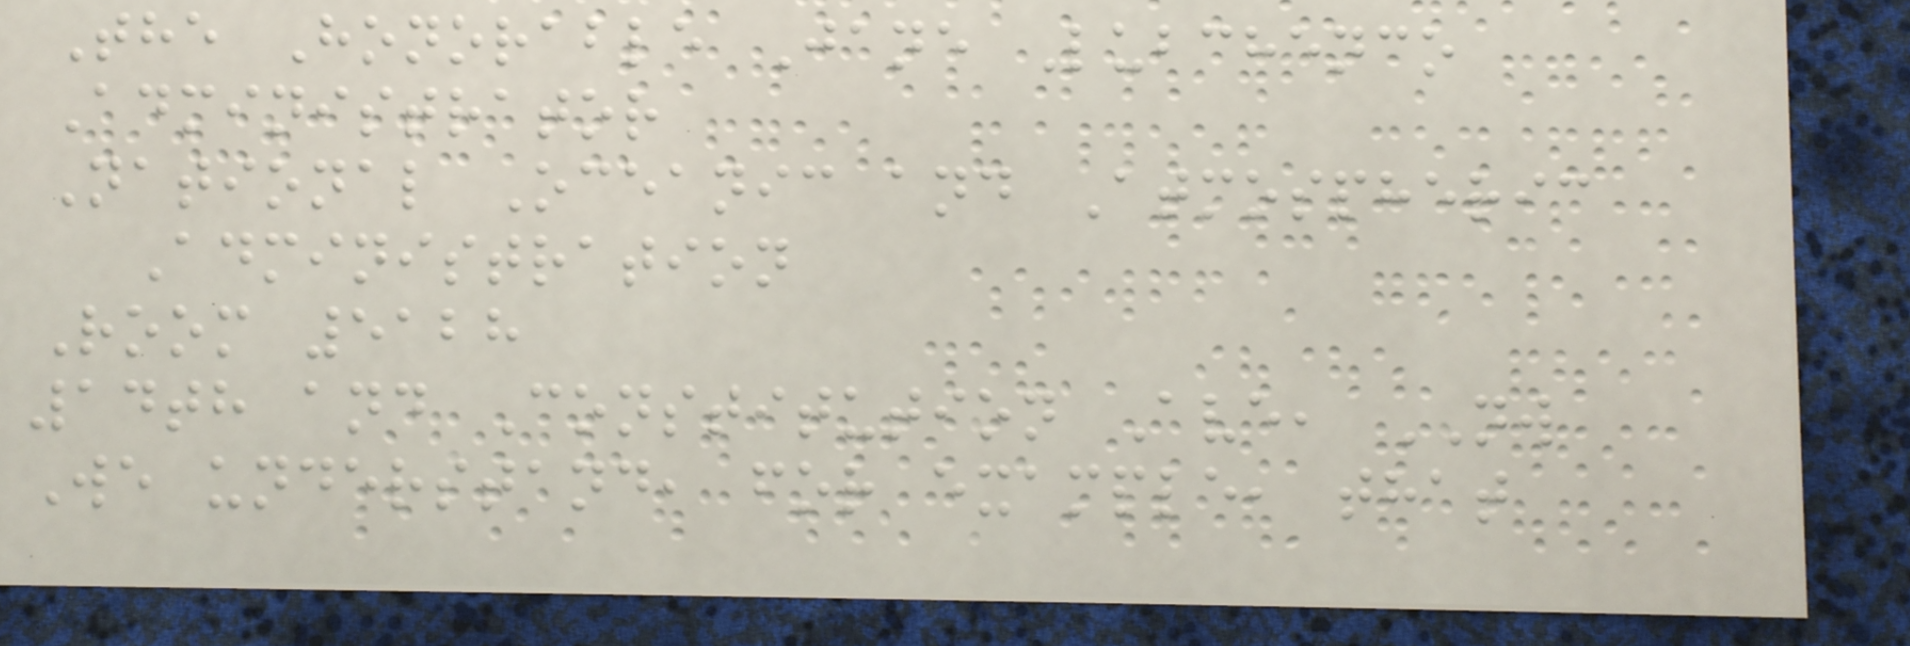The Honorable Jane Lubchenco
Administrator
National Oceanic and Atmospheric
Administration
Room 5128
14th and Constitution Ave, NW
We understand, for example, that
